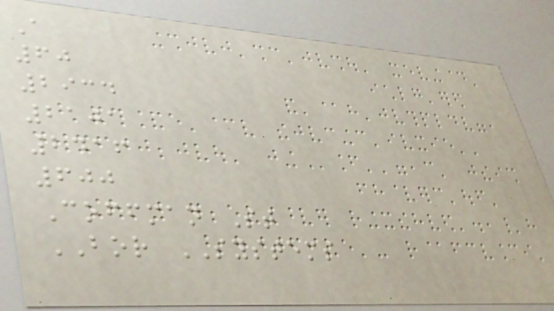A
60
2934
2101
2416
600
Coffman St
BOR SYSTEMS
